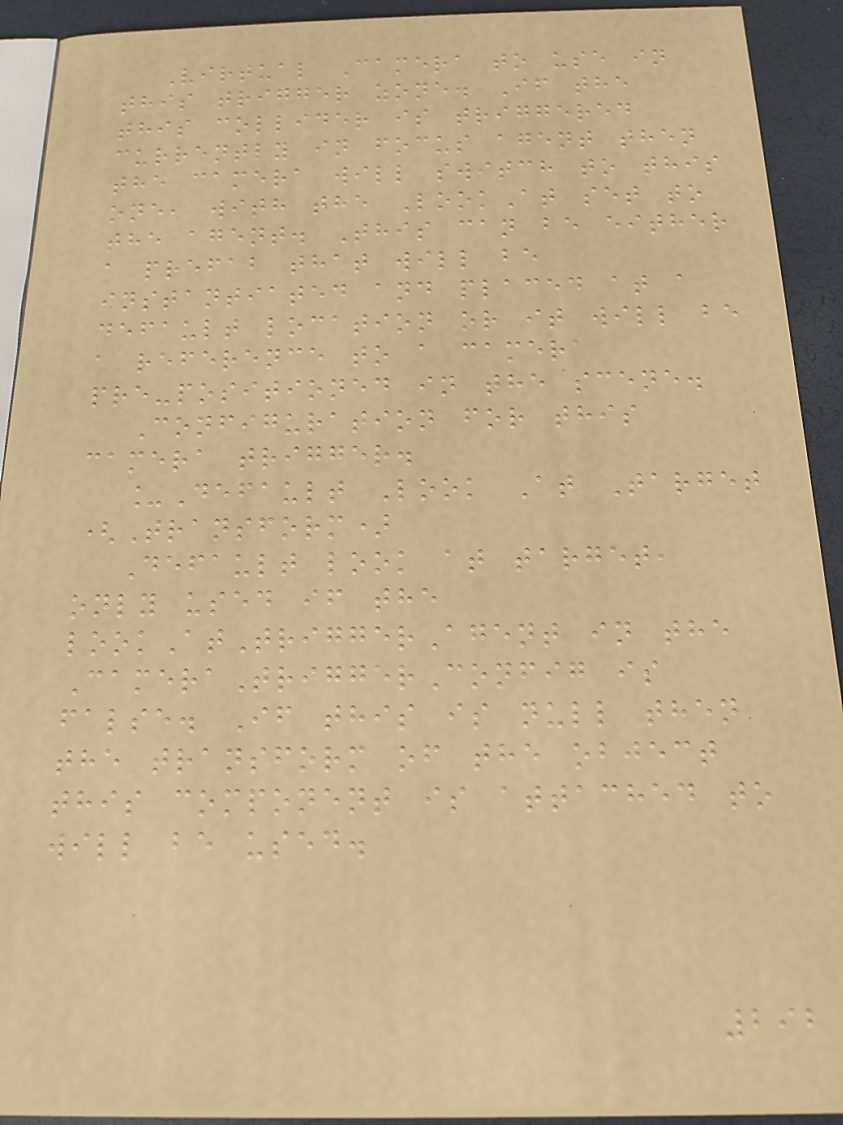Virtual Camera to use in
this trigger zone. If the
this collider is triggered
currently in focus agent then
the camera will switch to this
one, with the LookAt set to
the agent. This can be either
a prefab that will be
instantiated and placed at a
default location or it will be
a reference to a camera
pre-positioned in the scene.
Configuration for this
camera trigger.
_Default Look At Target
(Transform)
Default look at target,
only used if the
lookAtTriggerAgent in the
CameraTriggerConfig is
false. If this is null then
the transform of the object
this component is attached to
will be used.
292
